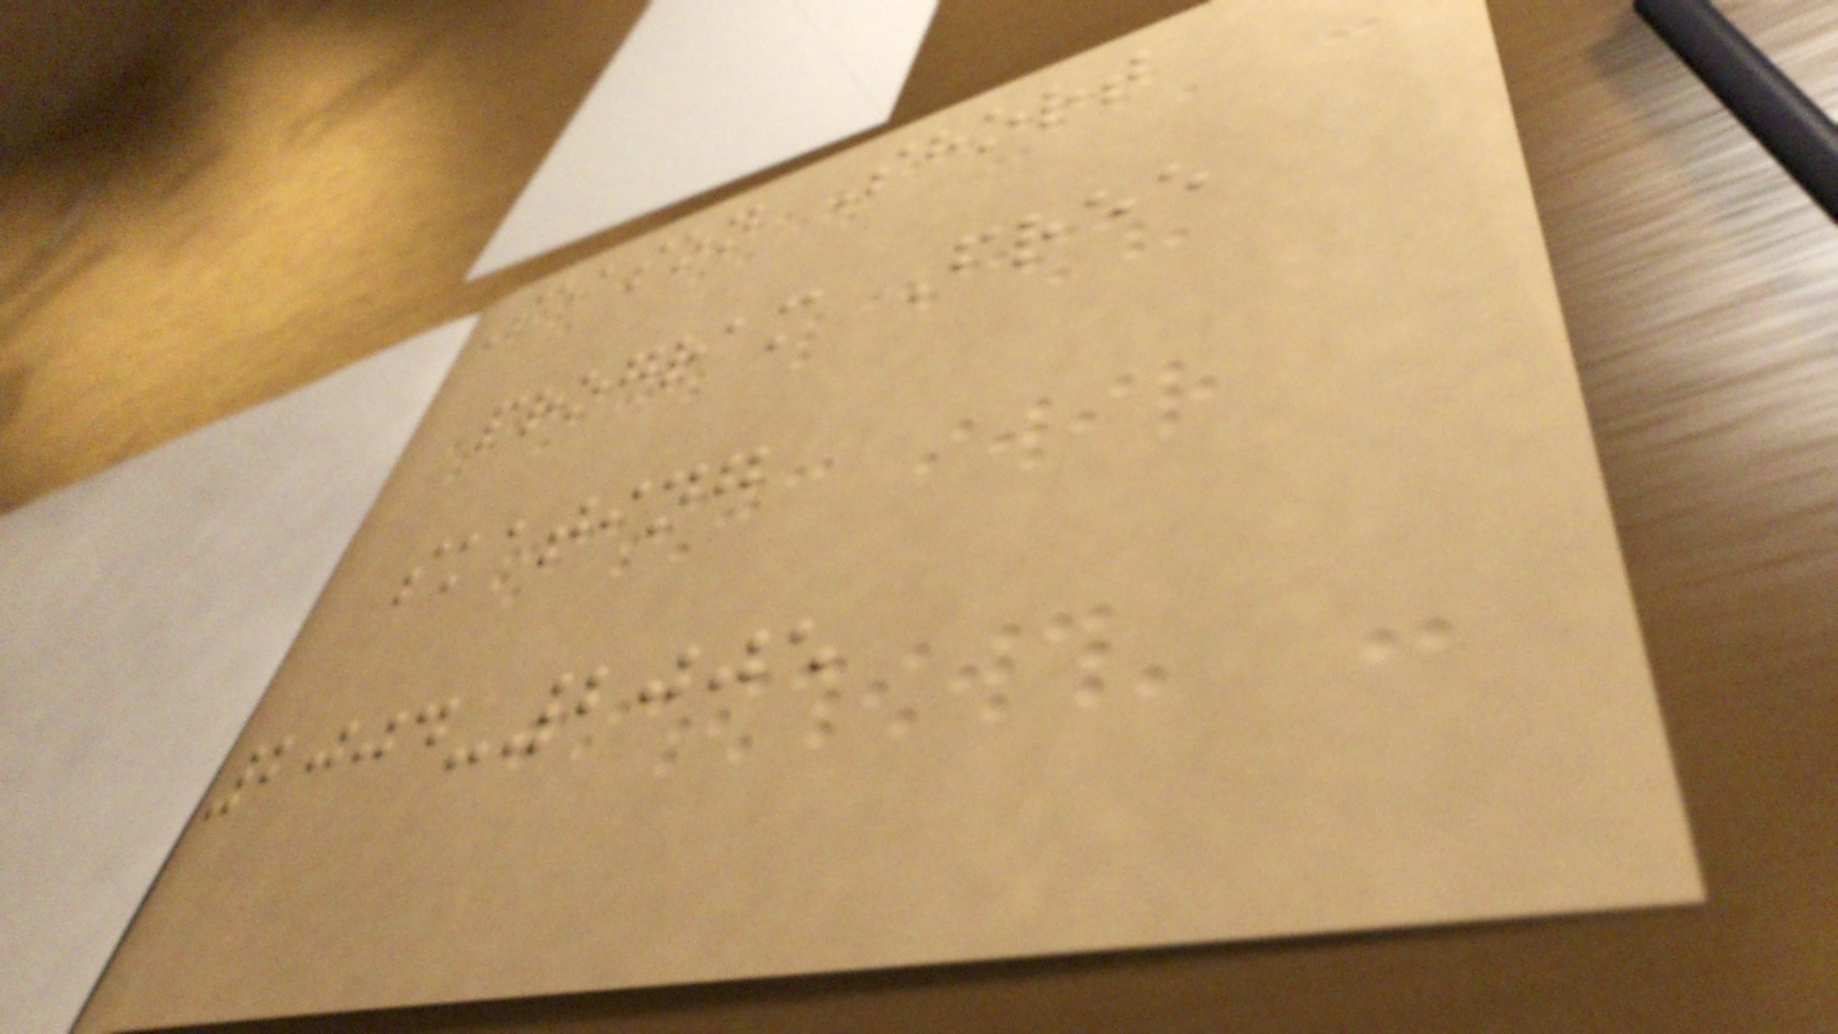Season Short
program Free
skating
2004-2005
